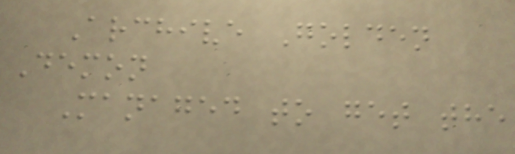Archive Golden
Demon
Managed to get the
